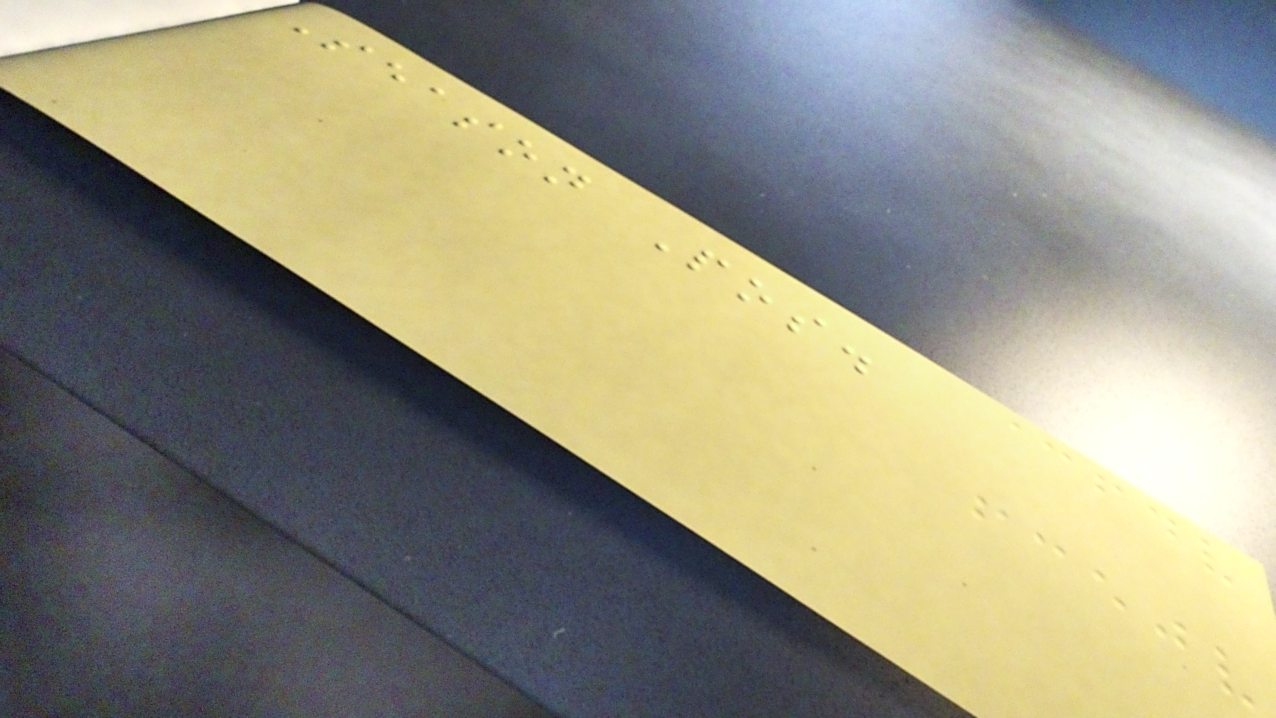Season Pos.
